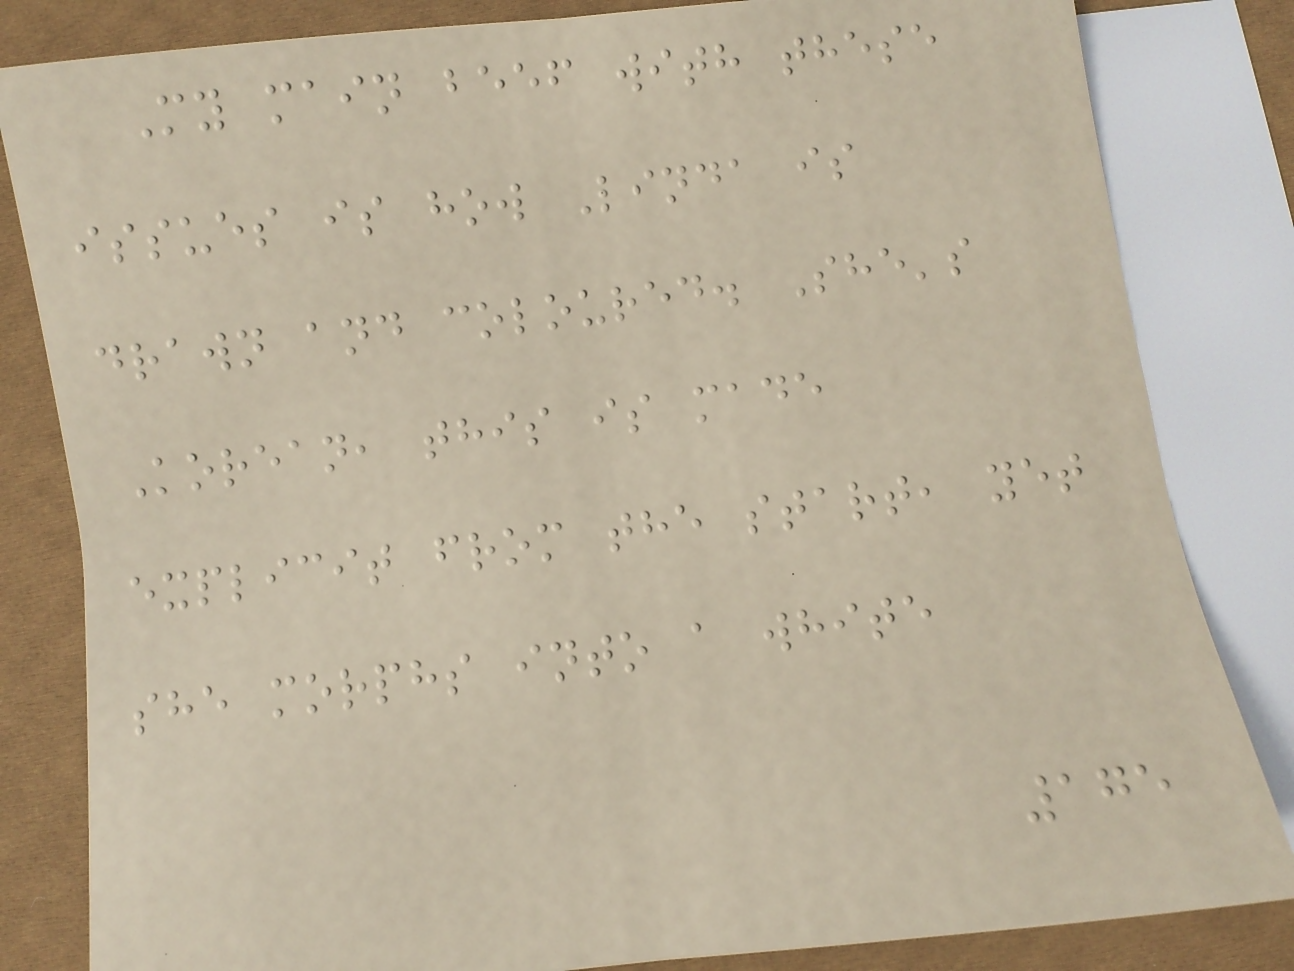My main beef with these
issues is how Linda is
drawn and coloured. She's
Korean, this is made
explicit from the start, yet
she morphs into a white
175
